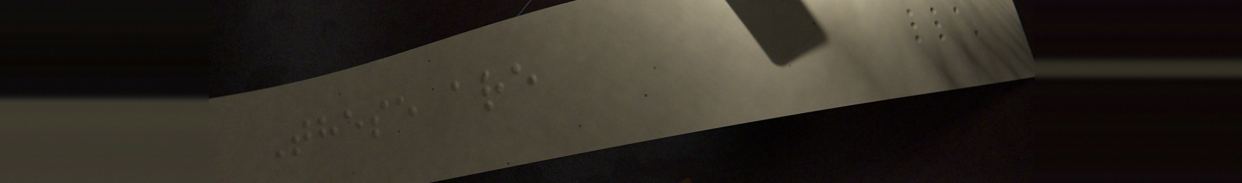These are
